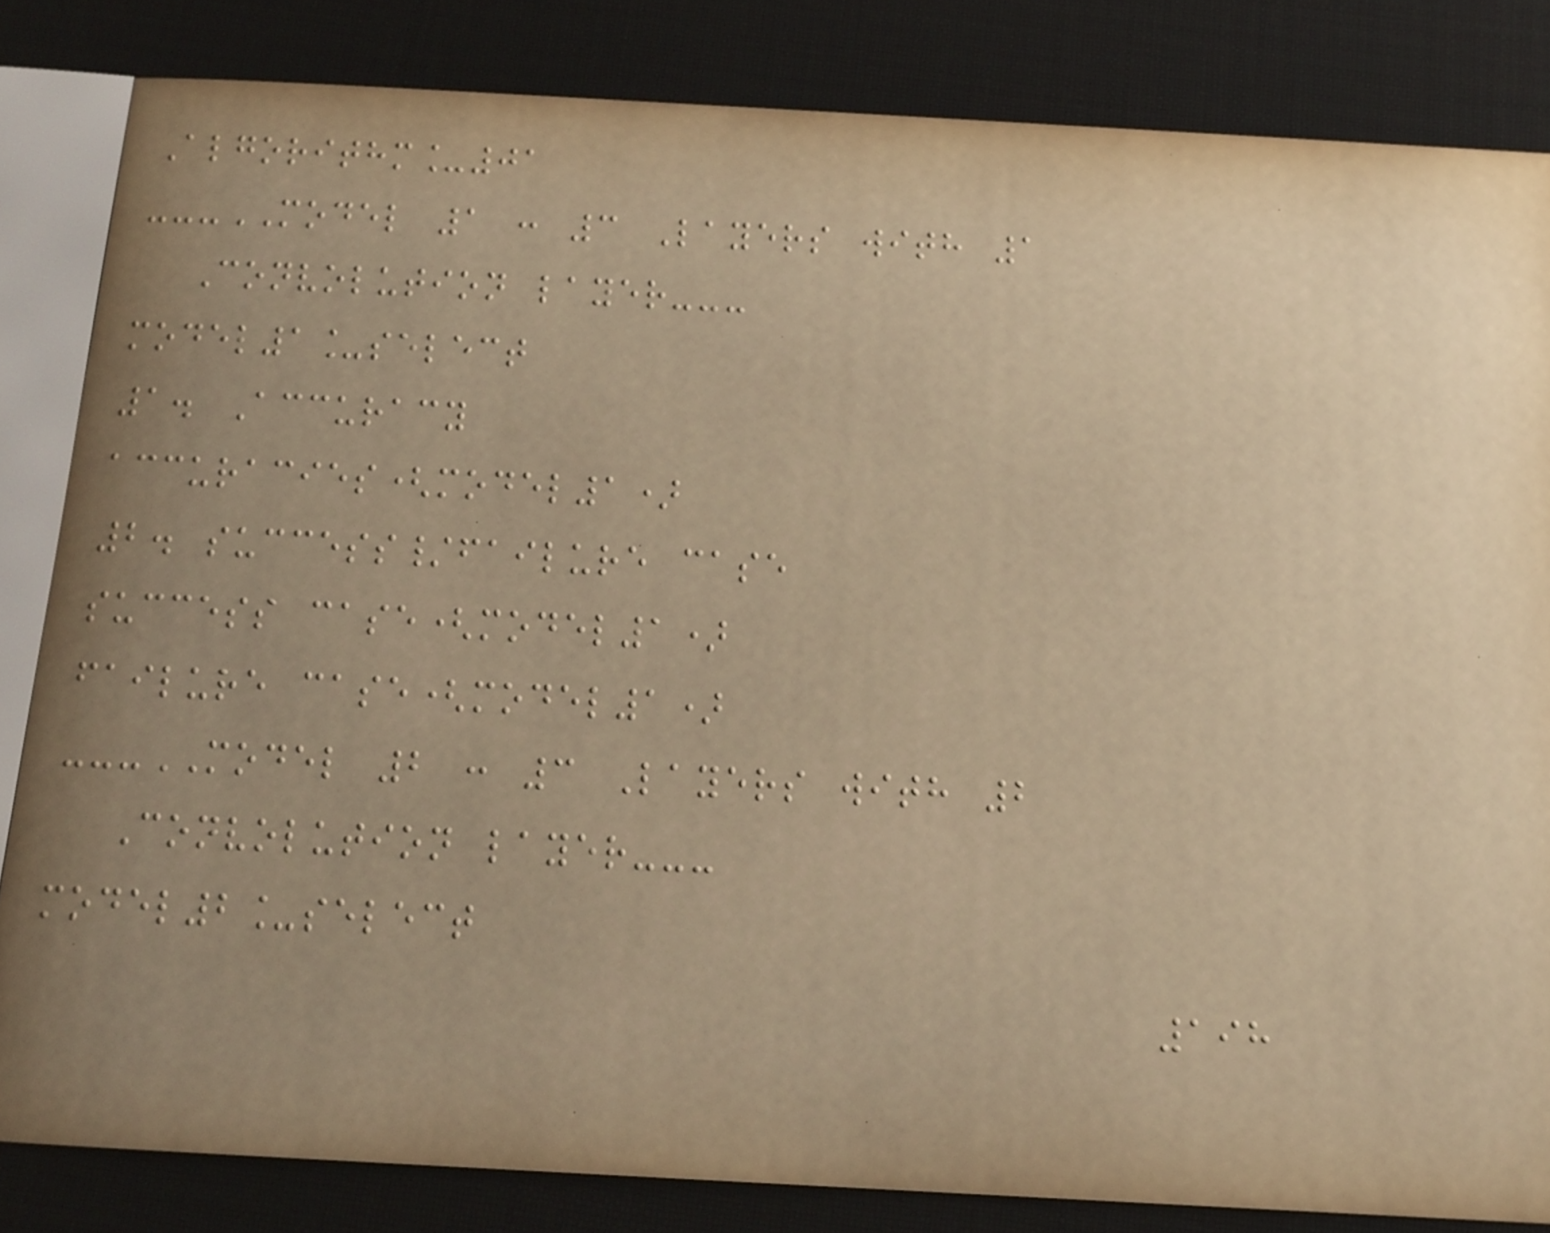Algorithm_01
---MODEL 1 : 3 Layers with 1
Convolution layer---
model1_select
1. Accuracy
accuracies(model1)
2. success/failure case
success case(model1)
failure case(model1)
---MODEL 2 : 3 Layers with 2
Convolution layer---
model2_select
198
